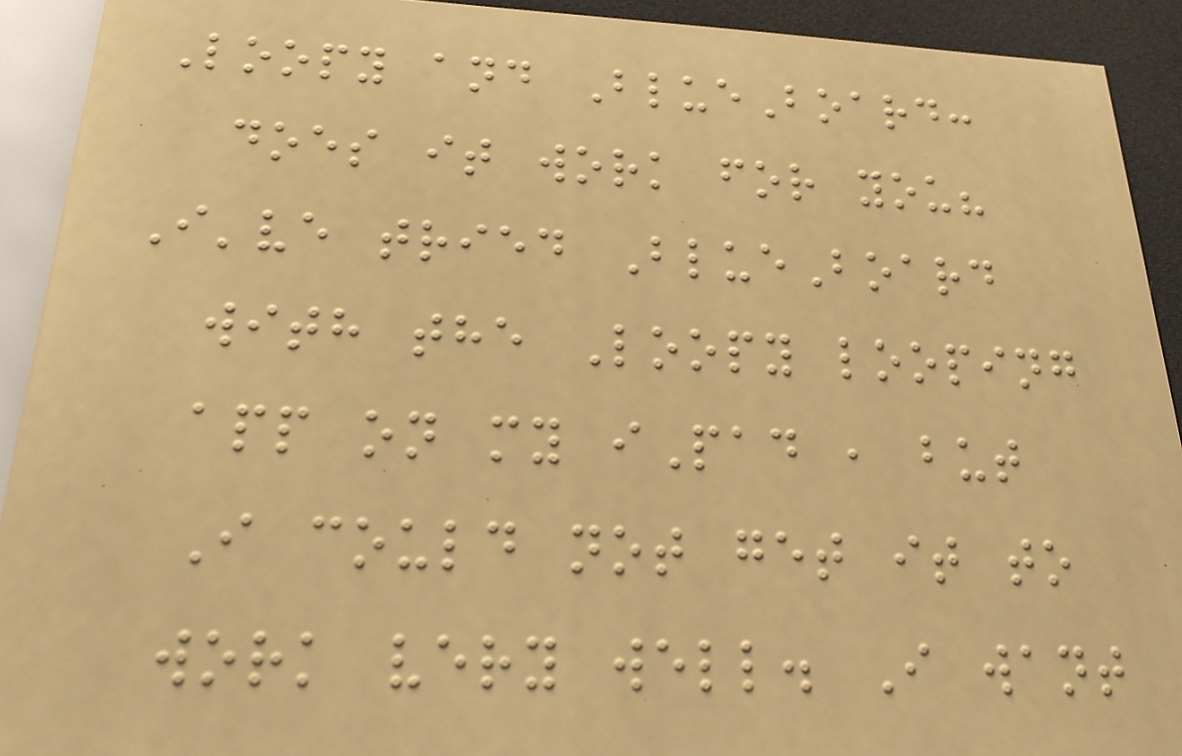Loopy and BlueBoard:
does it work for you?
I've tried BlueBoard
with the Loopy looping
app on my iPad , but
I could not get it to
work very well. I want
